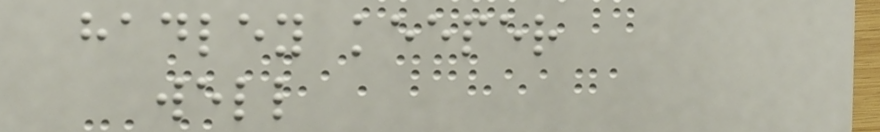hadley keeper
well
